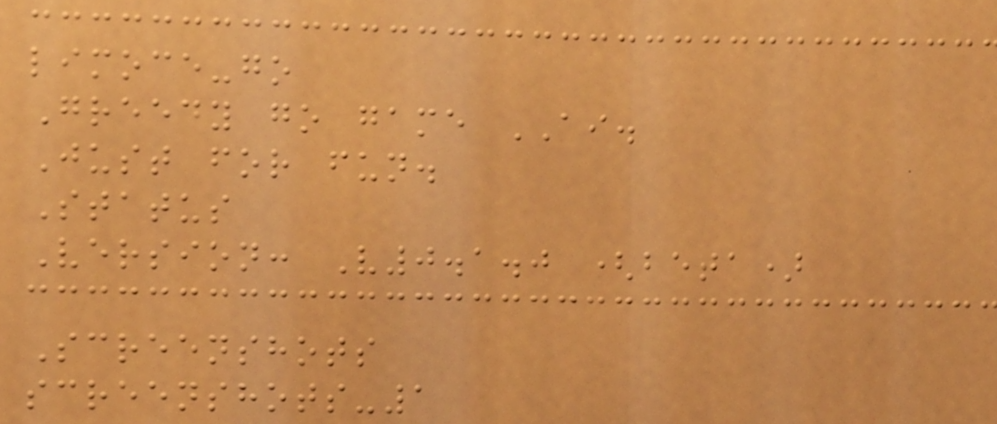limoce-go
Greedy go game AI.
Just for fun.
Status
Version: V0.1.0 (beta)
Screenshots
screenshots-1
